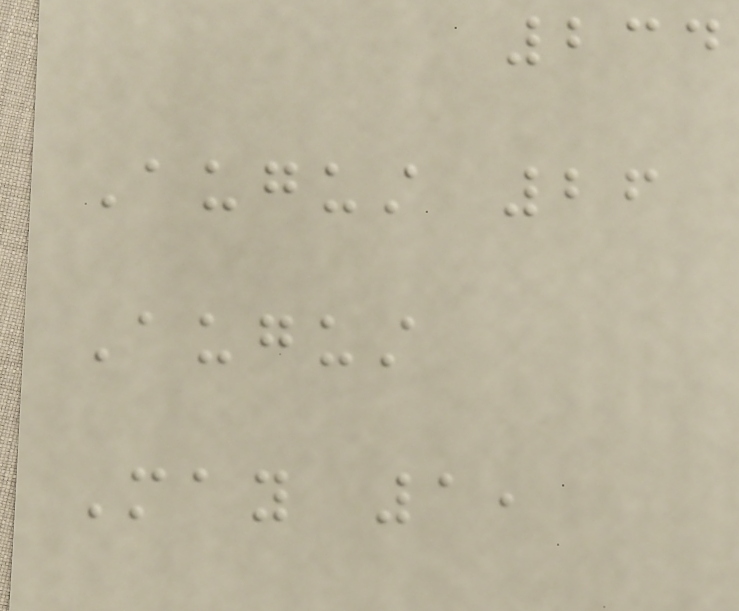234
August 26
August
May 1,
